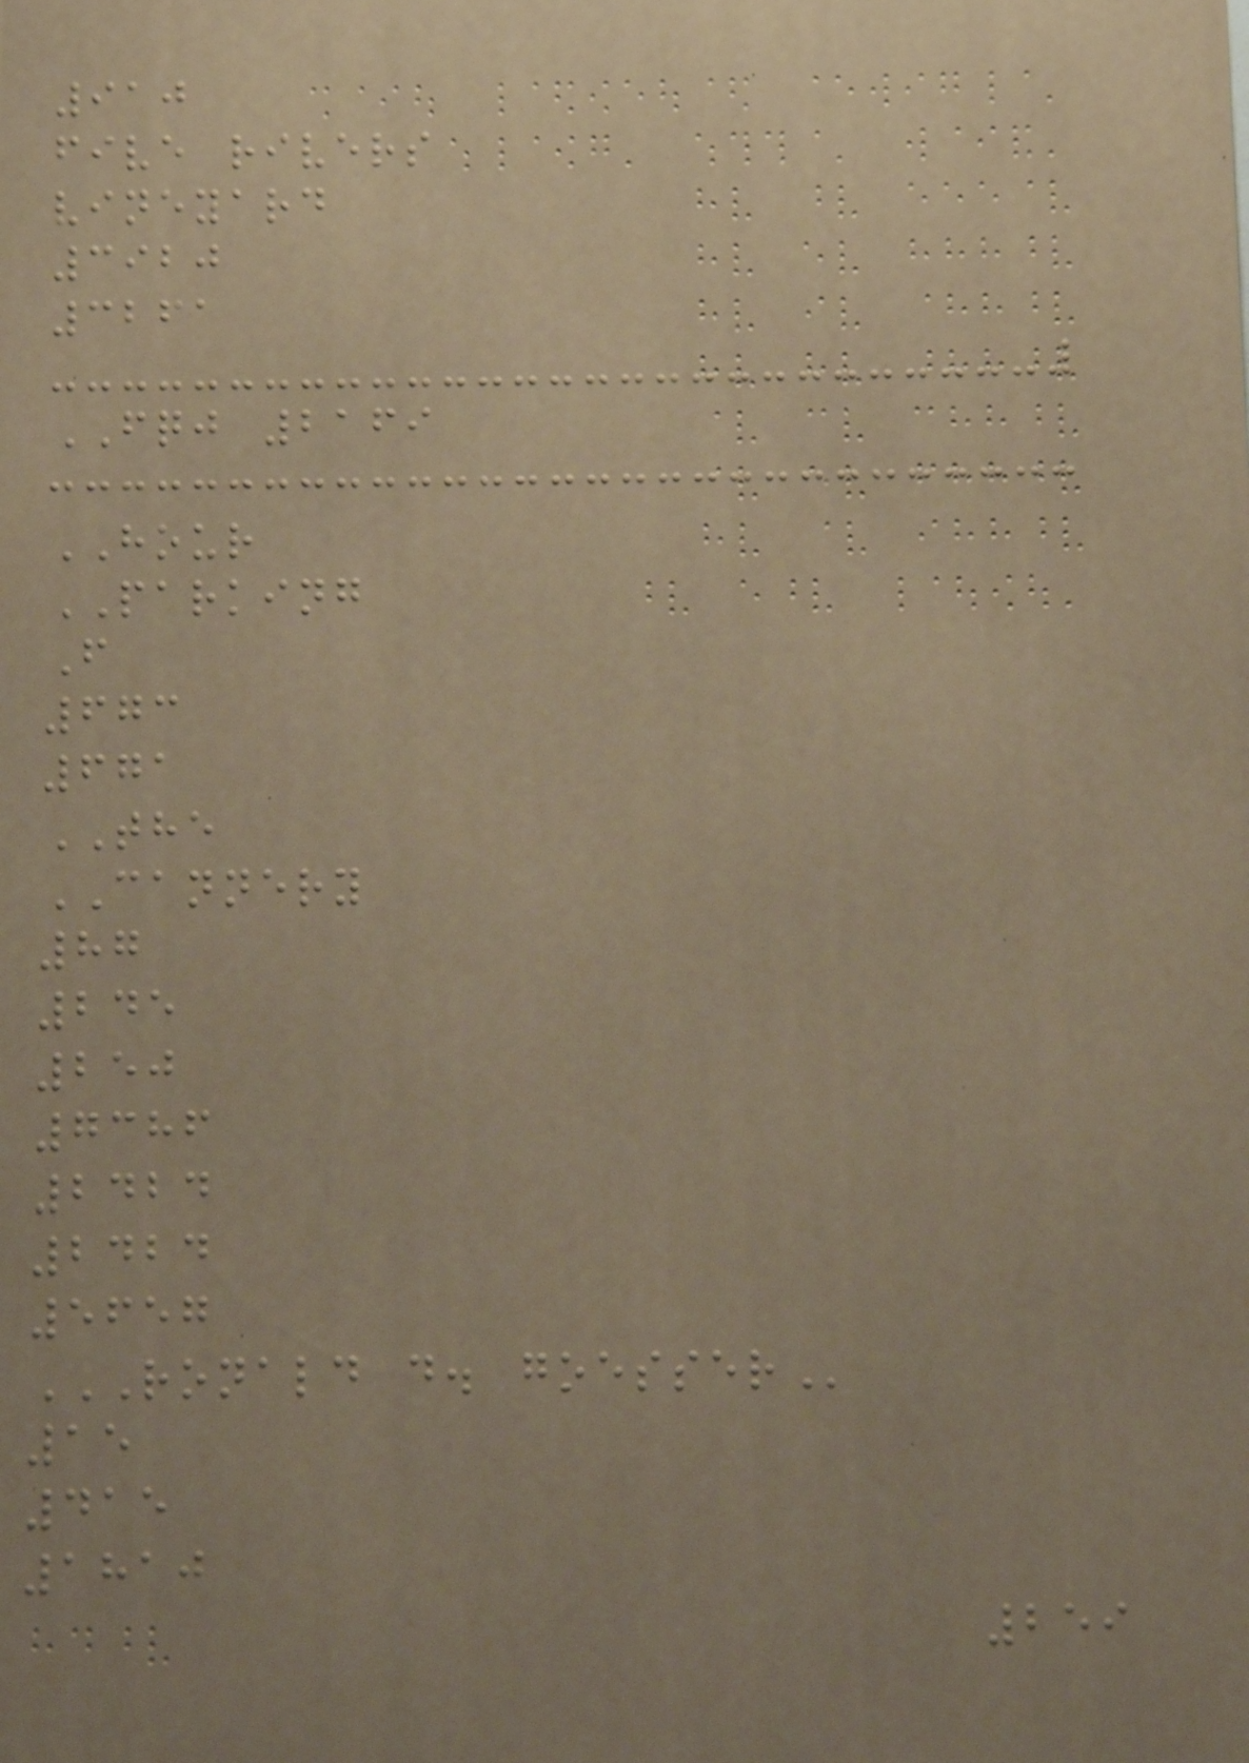910
five rivers
vineyard
3920
3261
FQJ 2169
HOUR
PARKING
F
673
671
THE
CANNERY
87
245
250
7386
2424
2424
5657
RONALD D. GOESSER
15
415
1810
259
